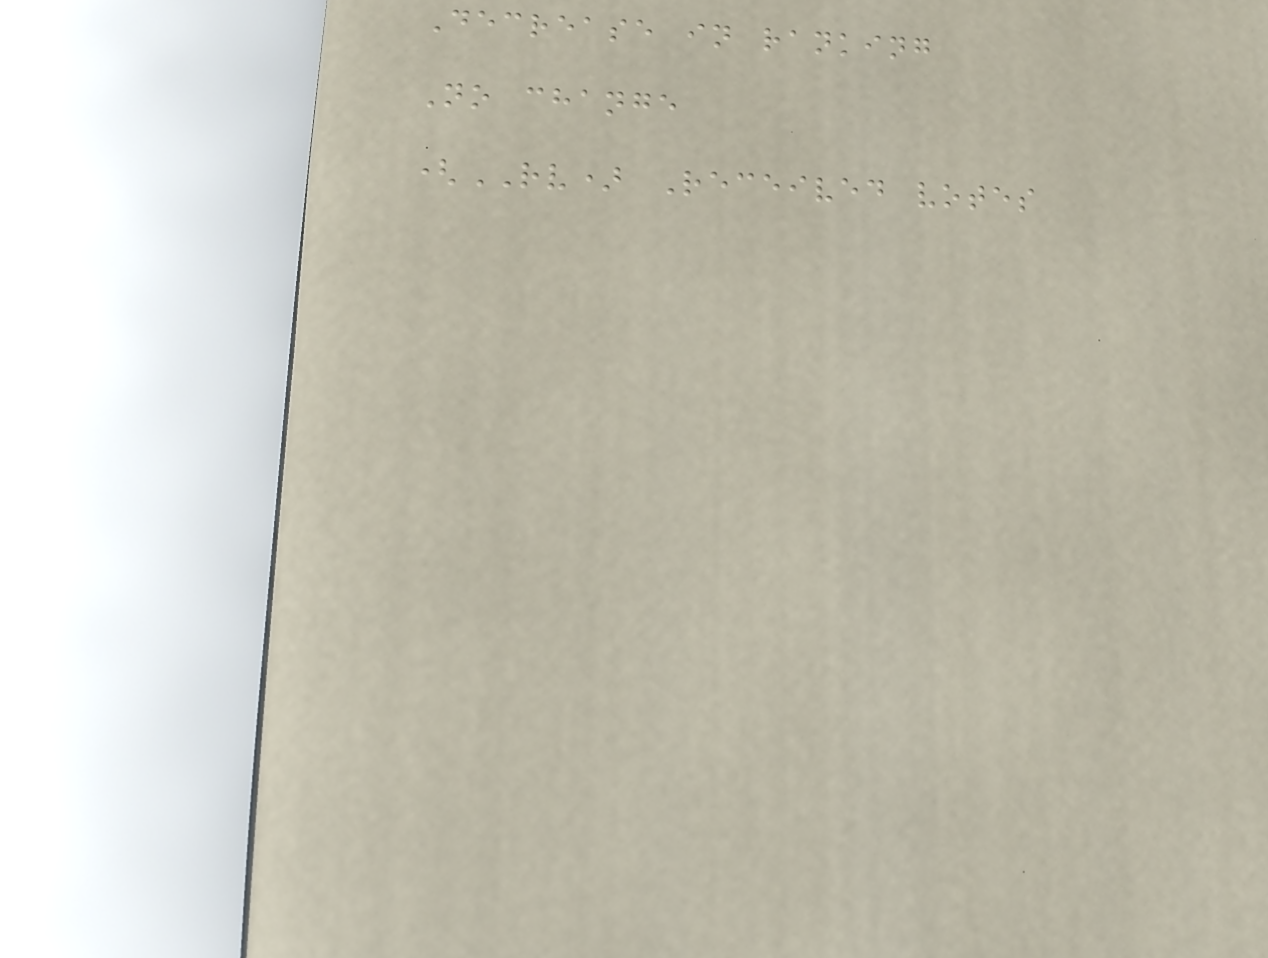Decrease in ranking
No change
(RV) Received votes
